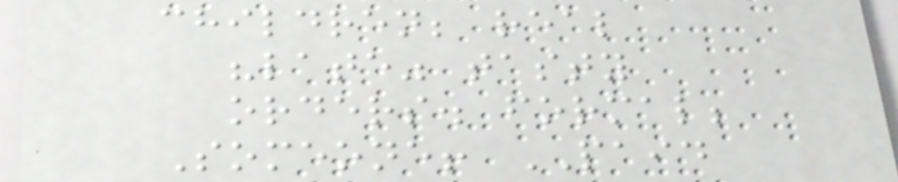children; real
"late" tasty
orders. formal;
Someone! PAID
